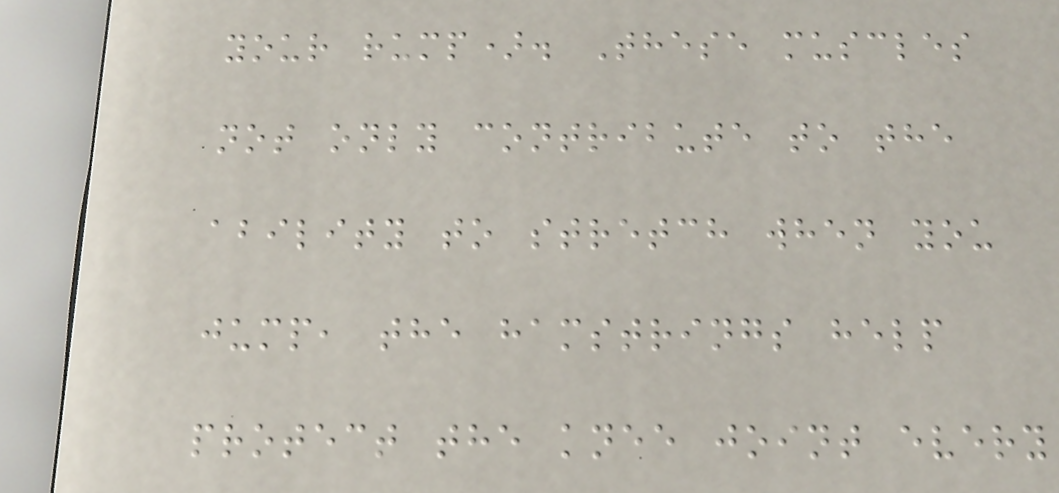your rump). These muscles
not only contribute to the
ability to stretch when you
jump, the hamstrings help
protect the knee joint every
